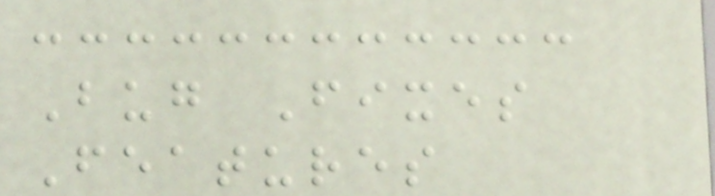Bug Fixes
Features
